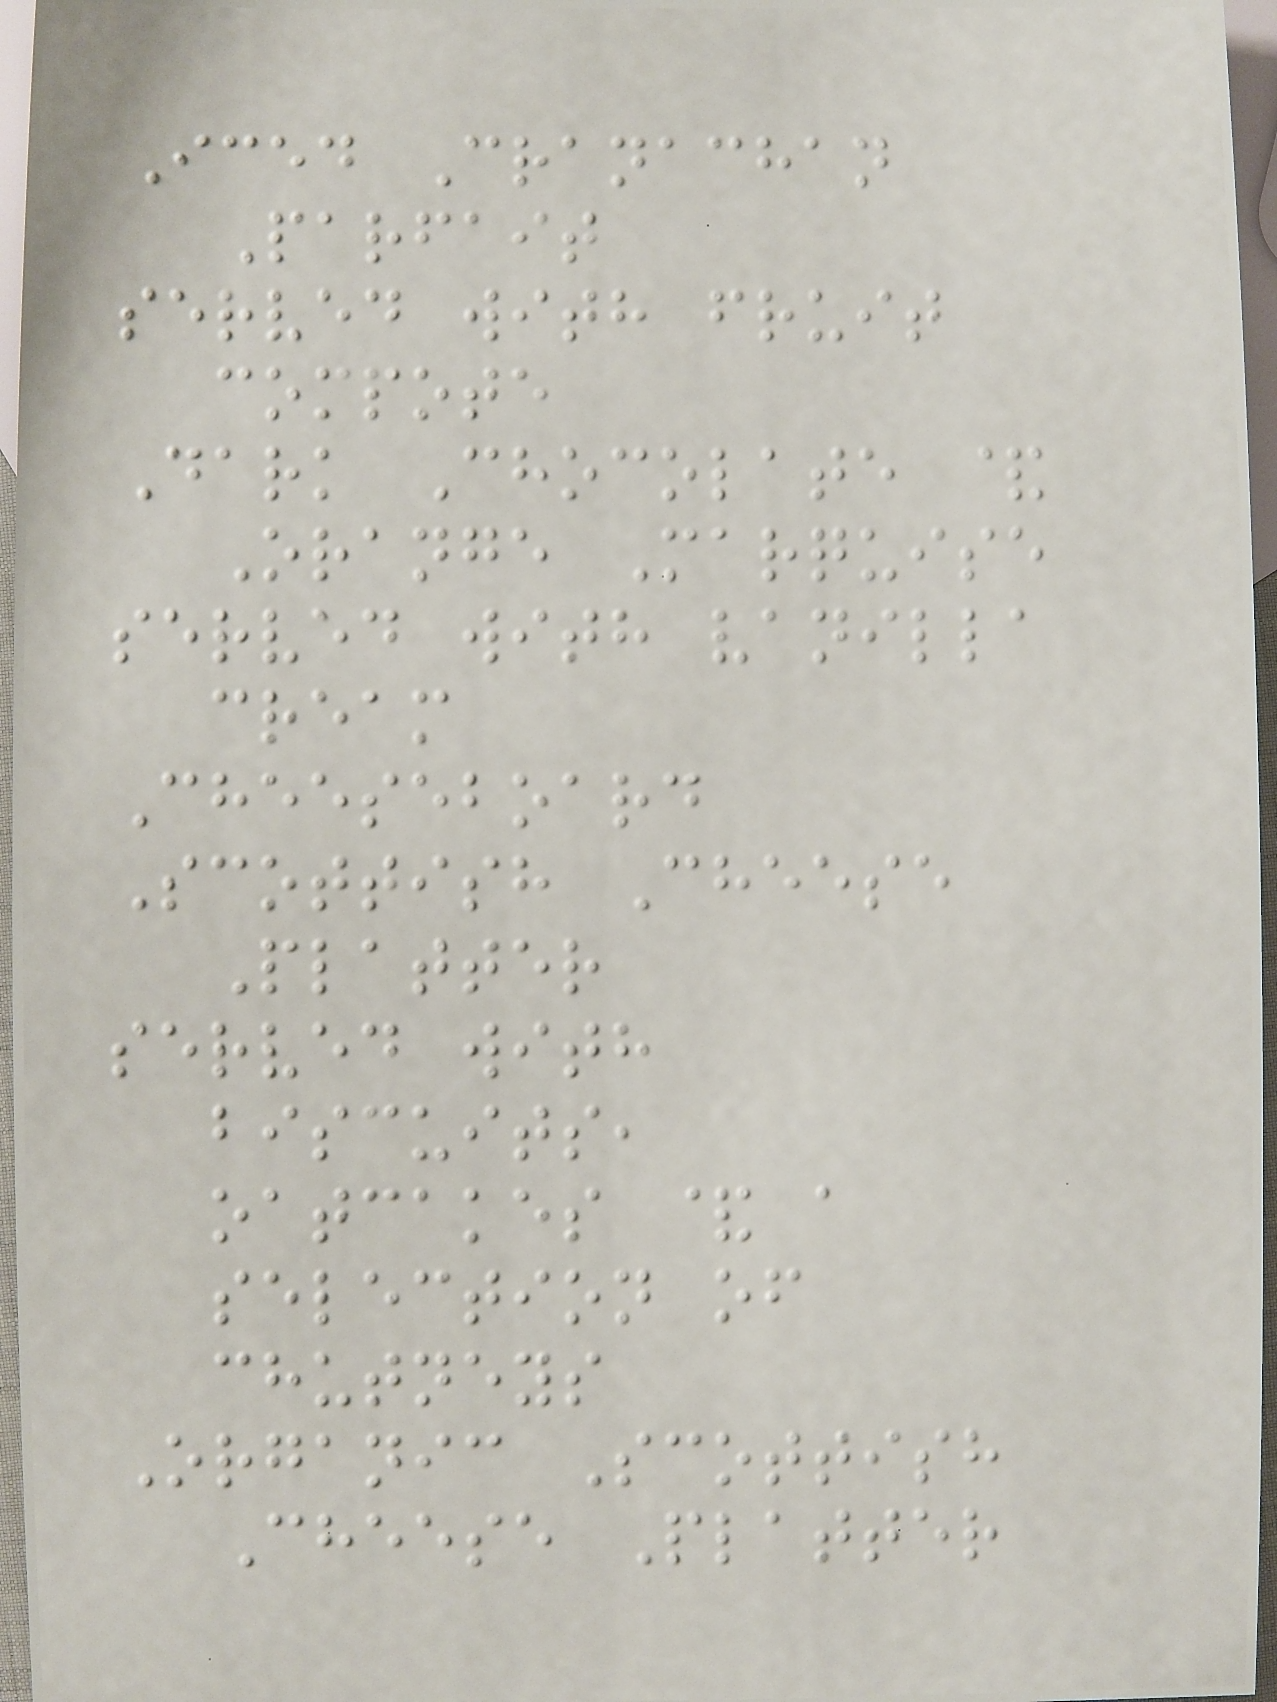Iced Cranachan
Parfait
served with fruit
compote
Dark Chocolate &
Orange Marquise
served with vanilla
cream
Cheeseboard
Scottish Cheese
Platter
served with
biscuits,
oatcakes & a
selection of
chutneys
Organic Scottish
Cheese Platter
